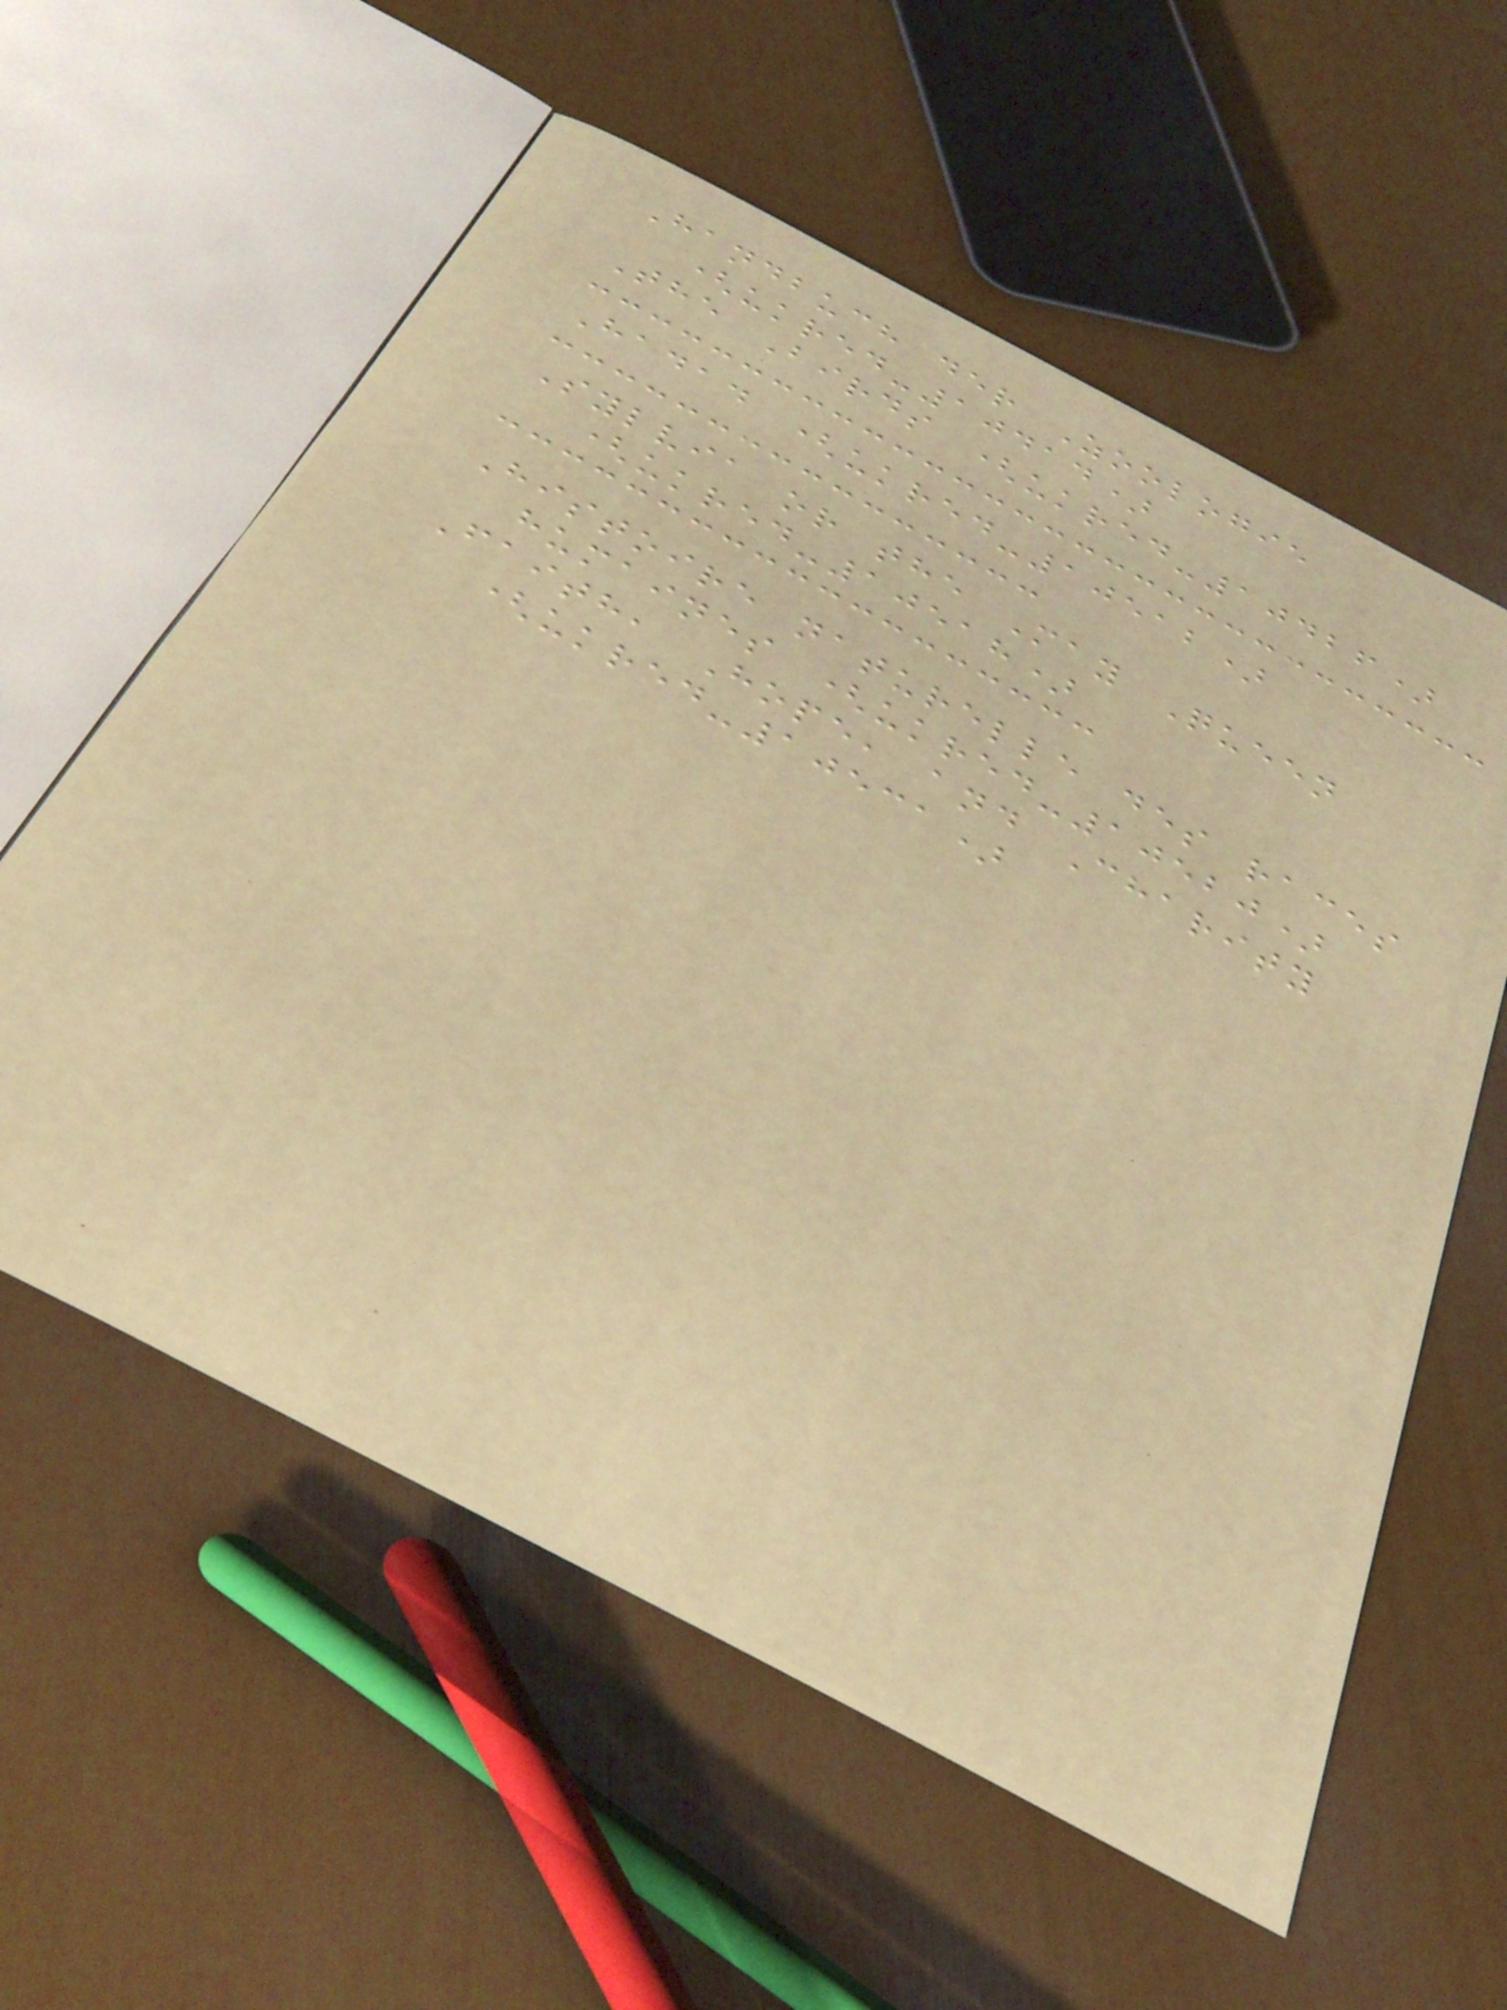Handbuch der Zoologie
(ukred-10414)
The Birds (ukred-10426)
Hadad (ukred-10512)
Sylvia or the May Queen
(ukred-10518)
Histoire naturelle des races
humaines (ukred-10520)
Faith, Hope, and Charity
(ukred-10531)
